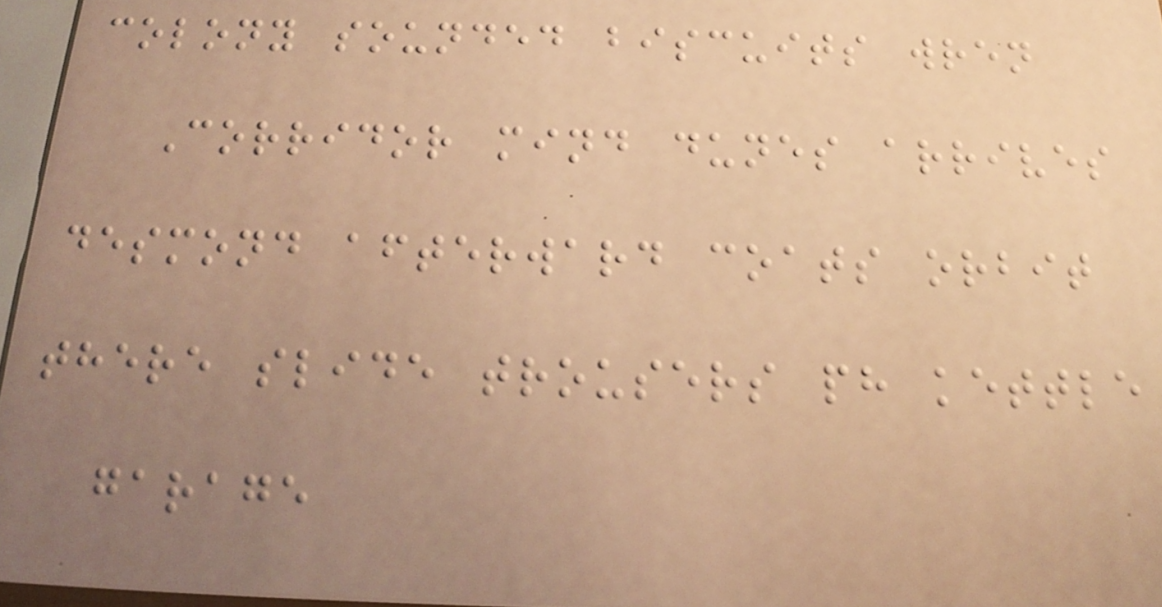colony sounded biscuits wren
Corridor mind dunes arrives
desmond afterward coats orbit
there slide trousers ph kettle
garage
